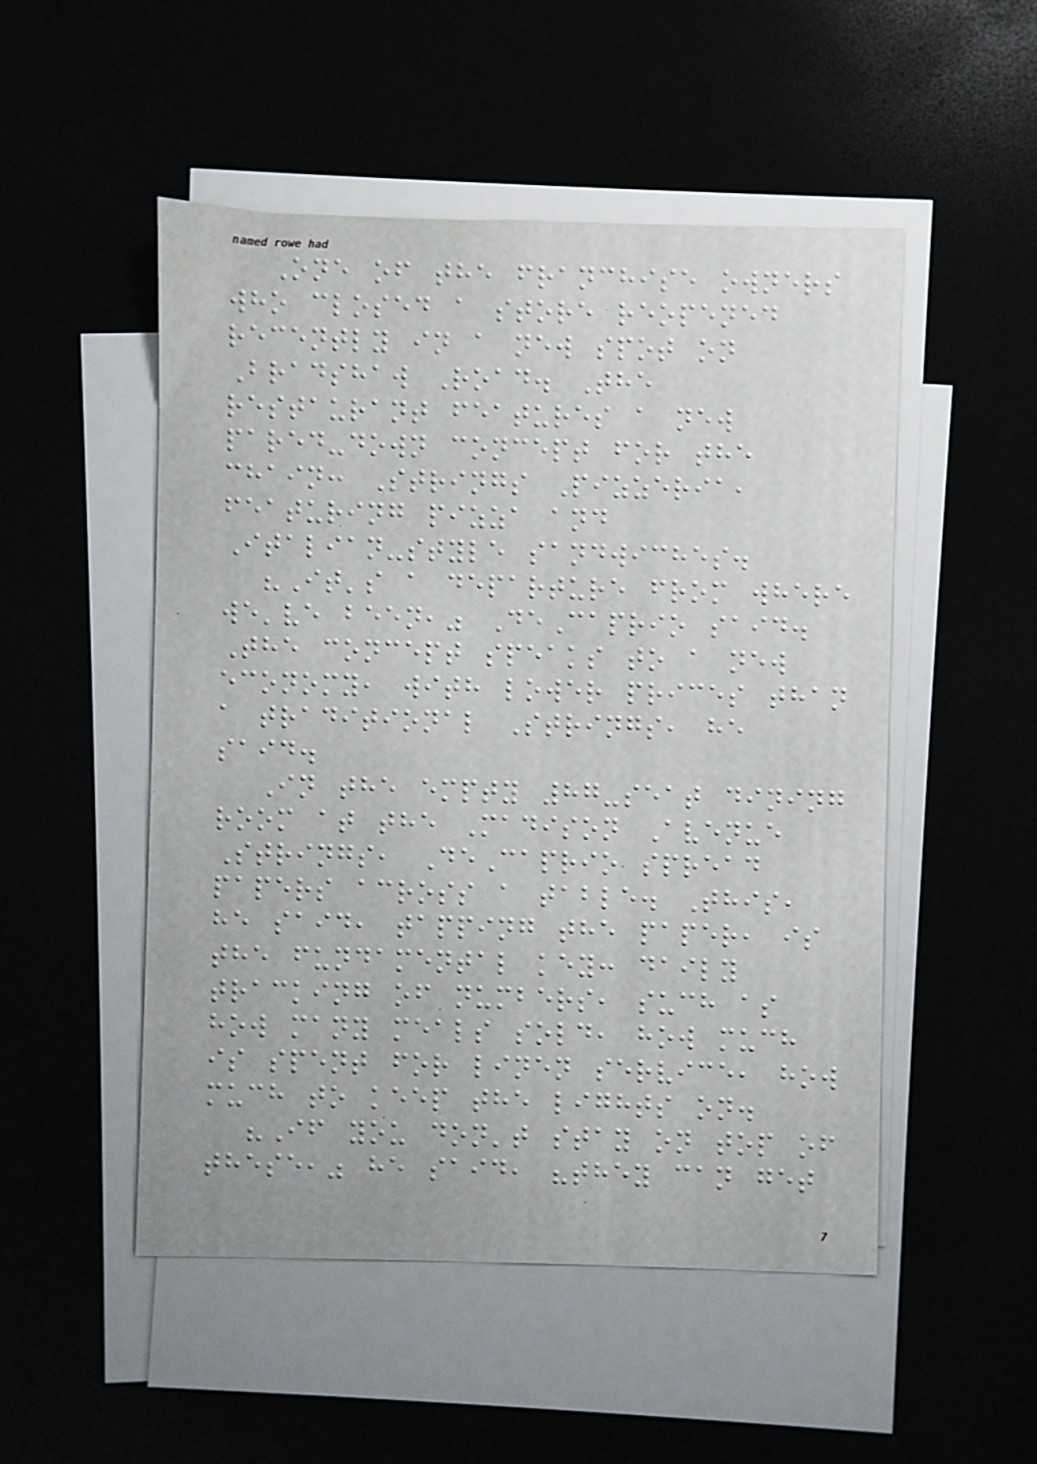One of the franchise owners
who closed a store reopened
recently in a new spot on
Bradshaw Road. The
restaurant features a new
pared-down concept for the
chain: Strings Pizzeria,
featuring pizza and
Italian-style sandwiches.
"It's a departure from where
we've been," DeCaprio said.
The concept speaks to a new
economy, with lower prices than
a traditional Strings, he
said.
In the empty 87-seat dining
room at the Madison Avenue
Strings, DeCaprio spread
papers across a table. This,
he said, tapping the paper, is
the fundamental key: daily
tracking of numbers, such as
how many meals sold, how much
is spent for linen service, how
much to keep the lights on.
"If you don't stay on top of
these," he said, "they can get
